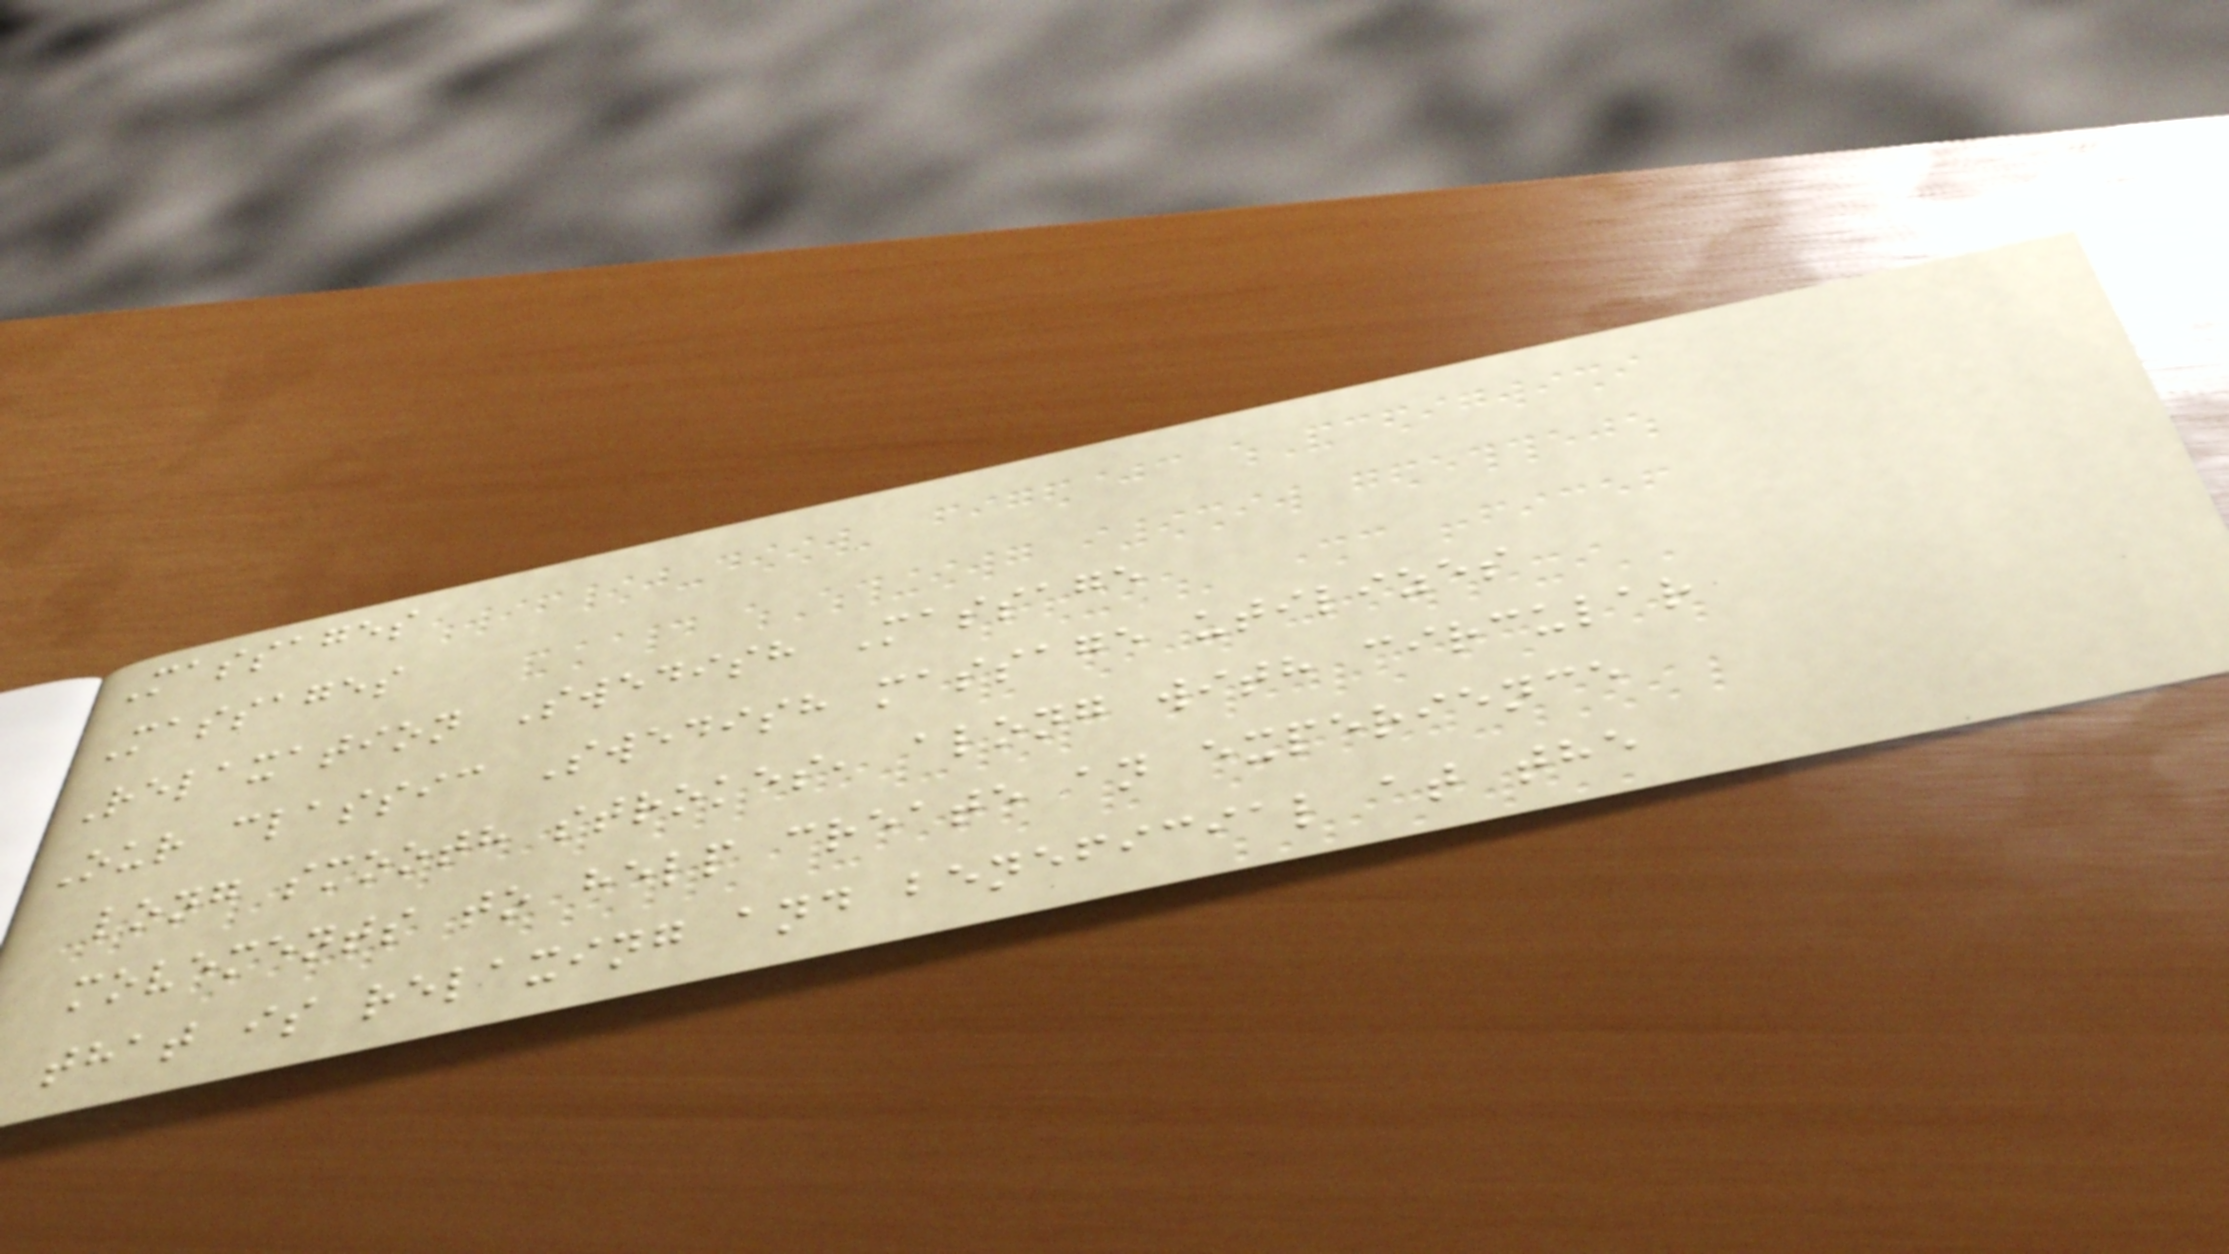Massages
Massages
Relaxation Swedish Massage
Our classic Swedish massage utilizes
long smooth strokes, along with circular
movements to help create an experience
that is relaxing and beneficial at the
